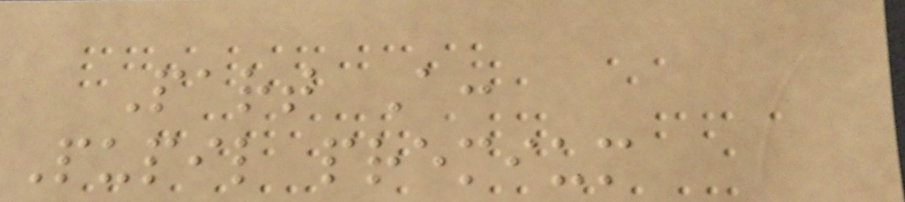Part A:
Pupil premium
